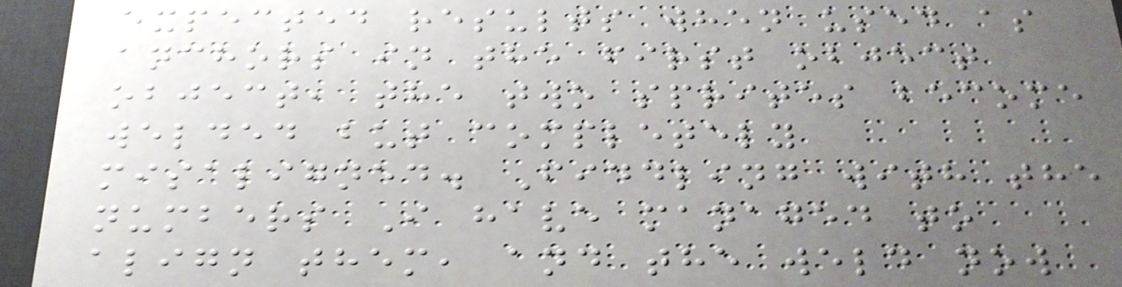expected results when used as
anchors in the first object
object, the two sprites become
welded but completely
misaligned. Fiddling with the
numbers I have managed to
align them, and the weld now
